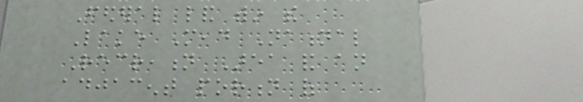Federal land within the
Lake Mead National
Recreation Area and an
adjacent portion of
